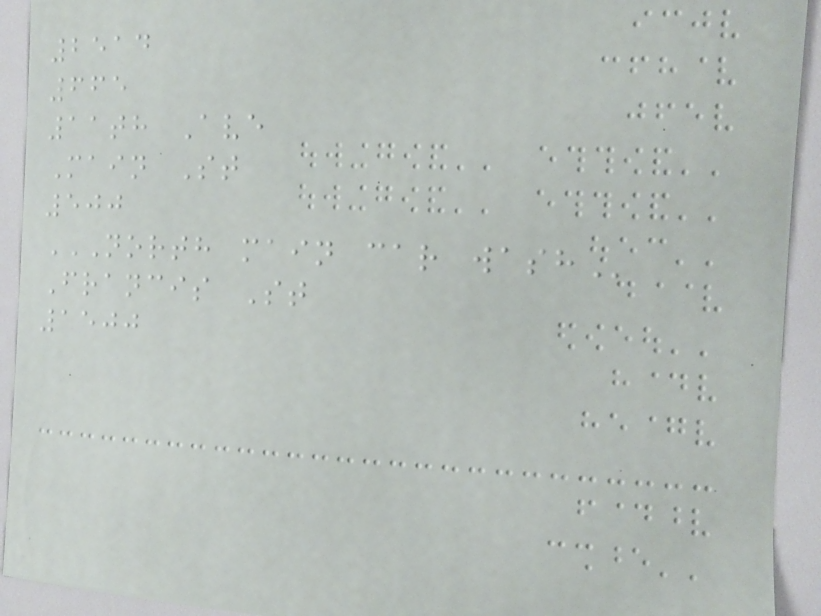2514
665
11th Ave
Main St
500
NORTH MAIN CAR WASH
Francis St
1500
